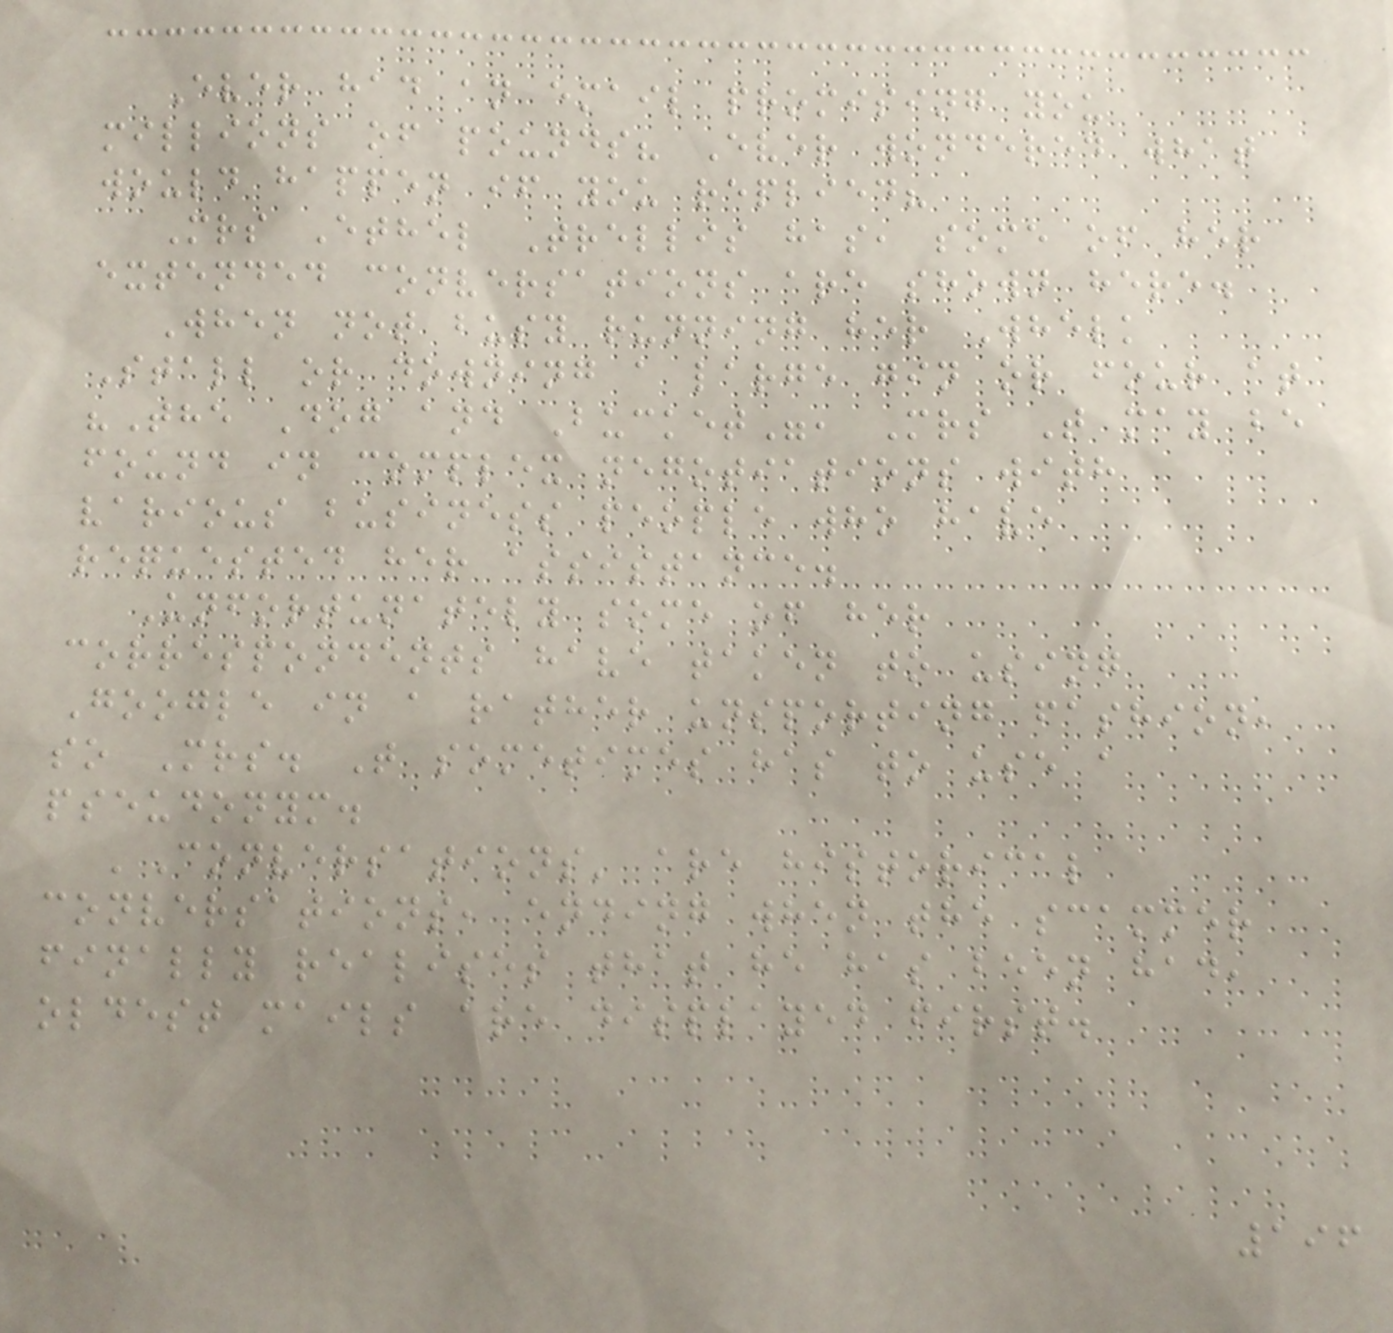Ever had an email promising you
millions of pounds? Ever wondered what
would happen if you replied?
Mrs Ethel Trellis has, some of her
extended conversations are shown here.
When not busy running her Whelk
Stall or downing a large gin or four at
"The Dog and Bucket", Mrs T may be
found in complex negotiations with
various business people who have
requested her assistance.
Unfortunately some of her
correspondents have taken to using
Google in a rather unsporting fashion,
so Mrs. T sometimes has to use a
pseudonym.
'Conversations' are historical
conversations, ending when the scammer
finally realises that he has been had,
oldest mails are displayed first.
196
